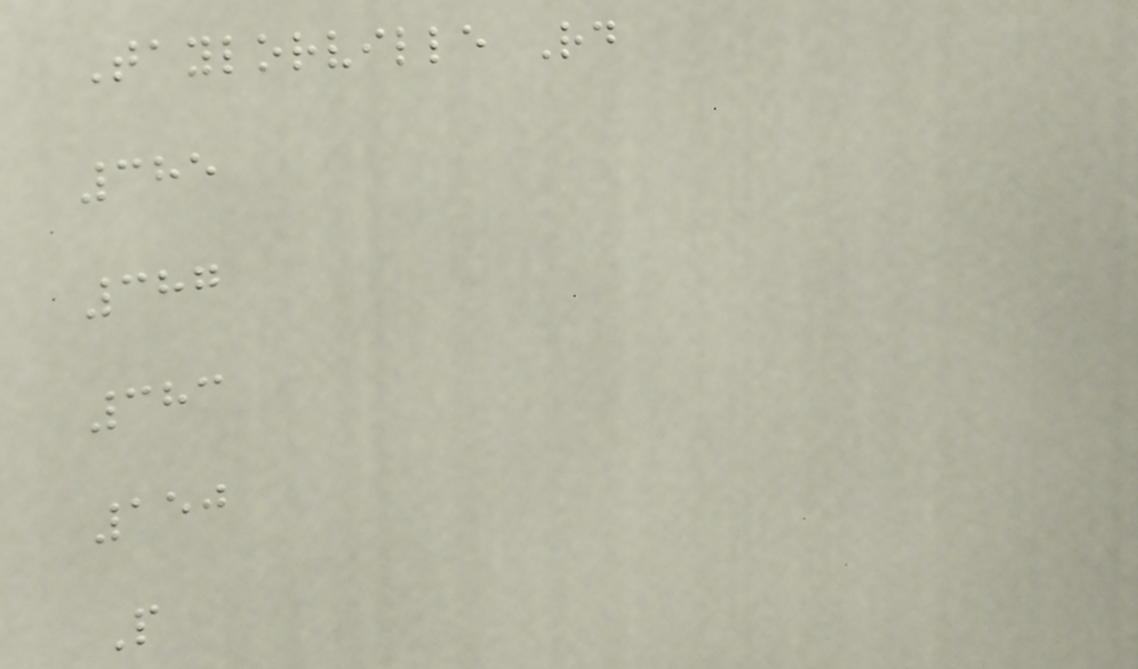Taylorville Rd
385
387
383
150
P
